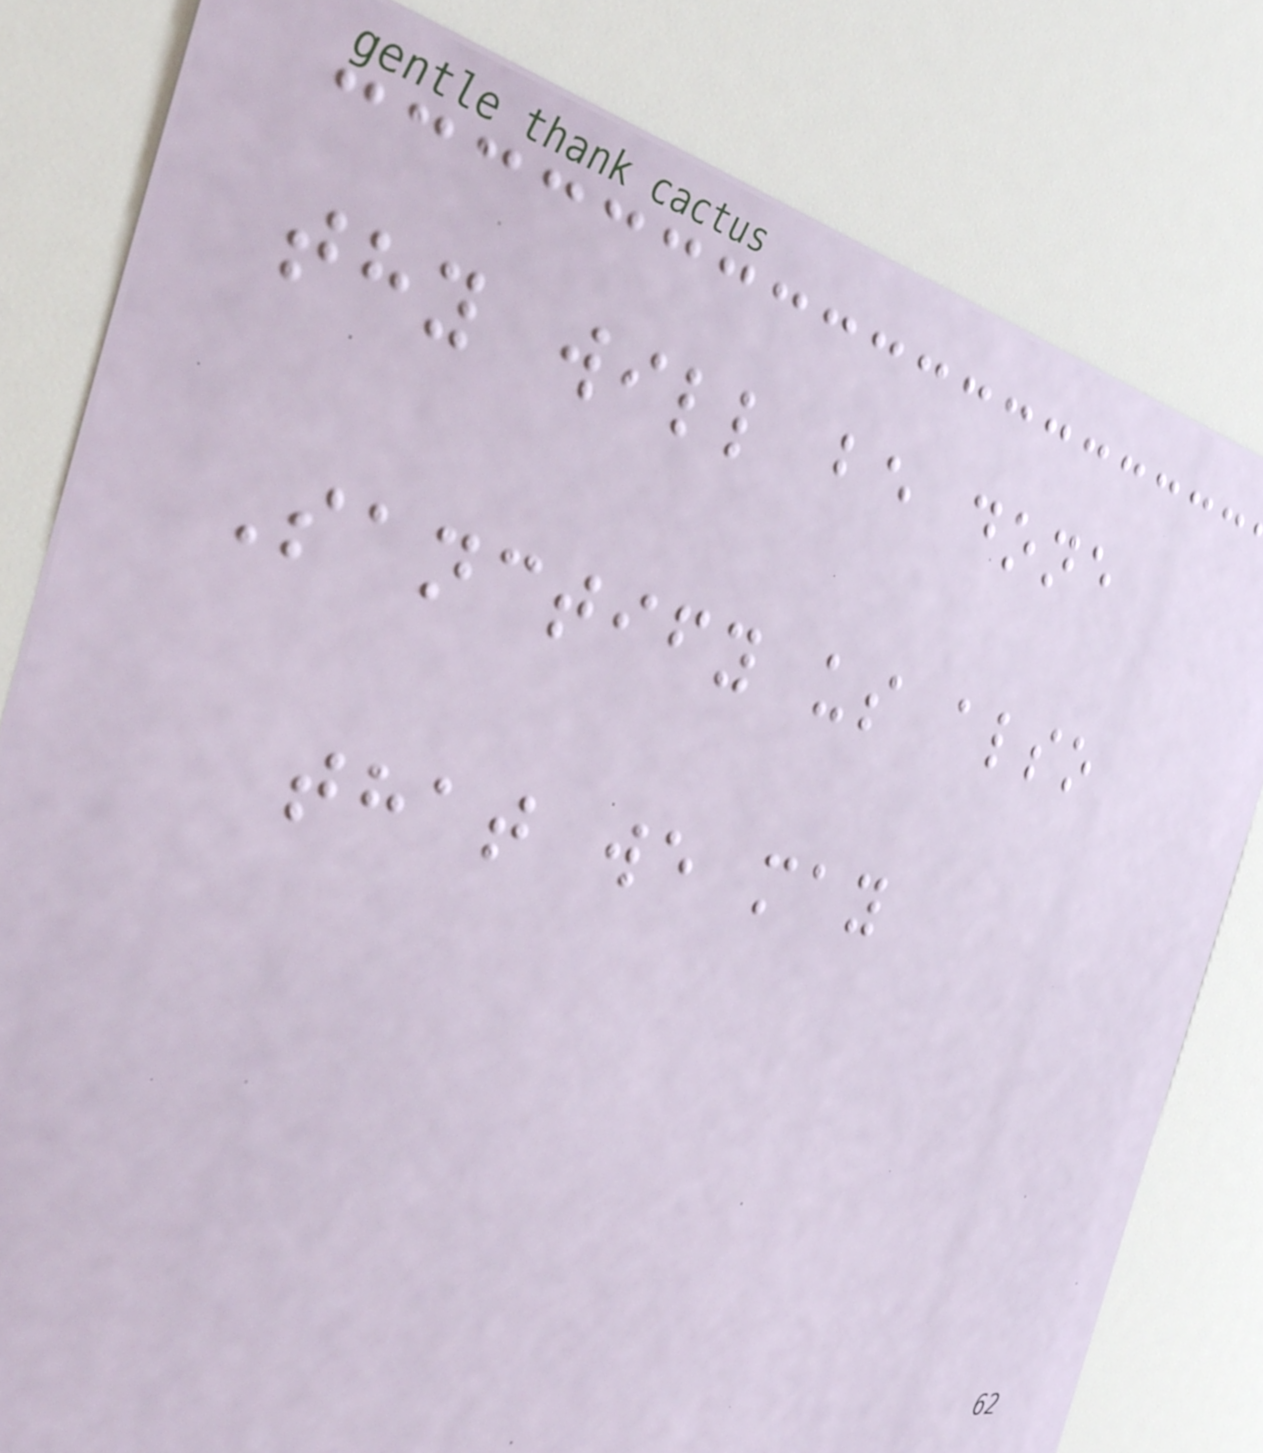thy will be done
Sanctify us also
that we may
